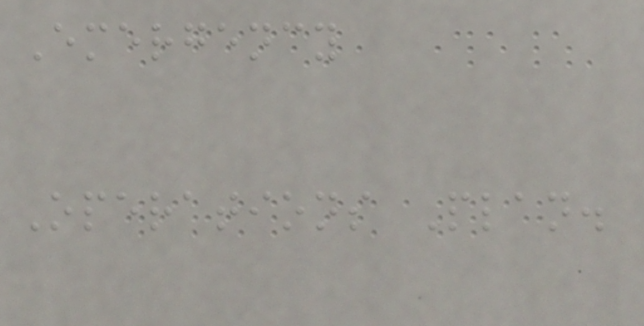Emergency
Operations Plan.
